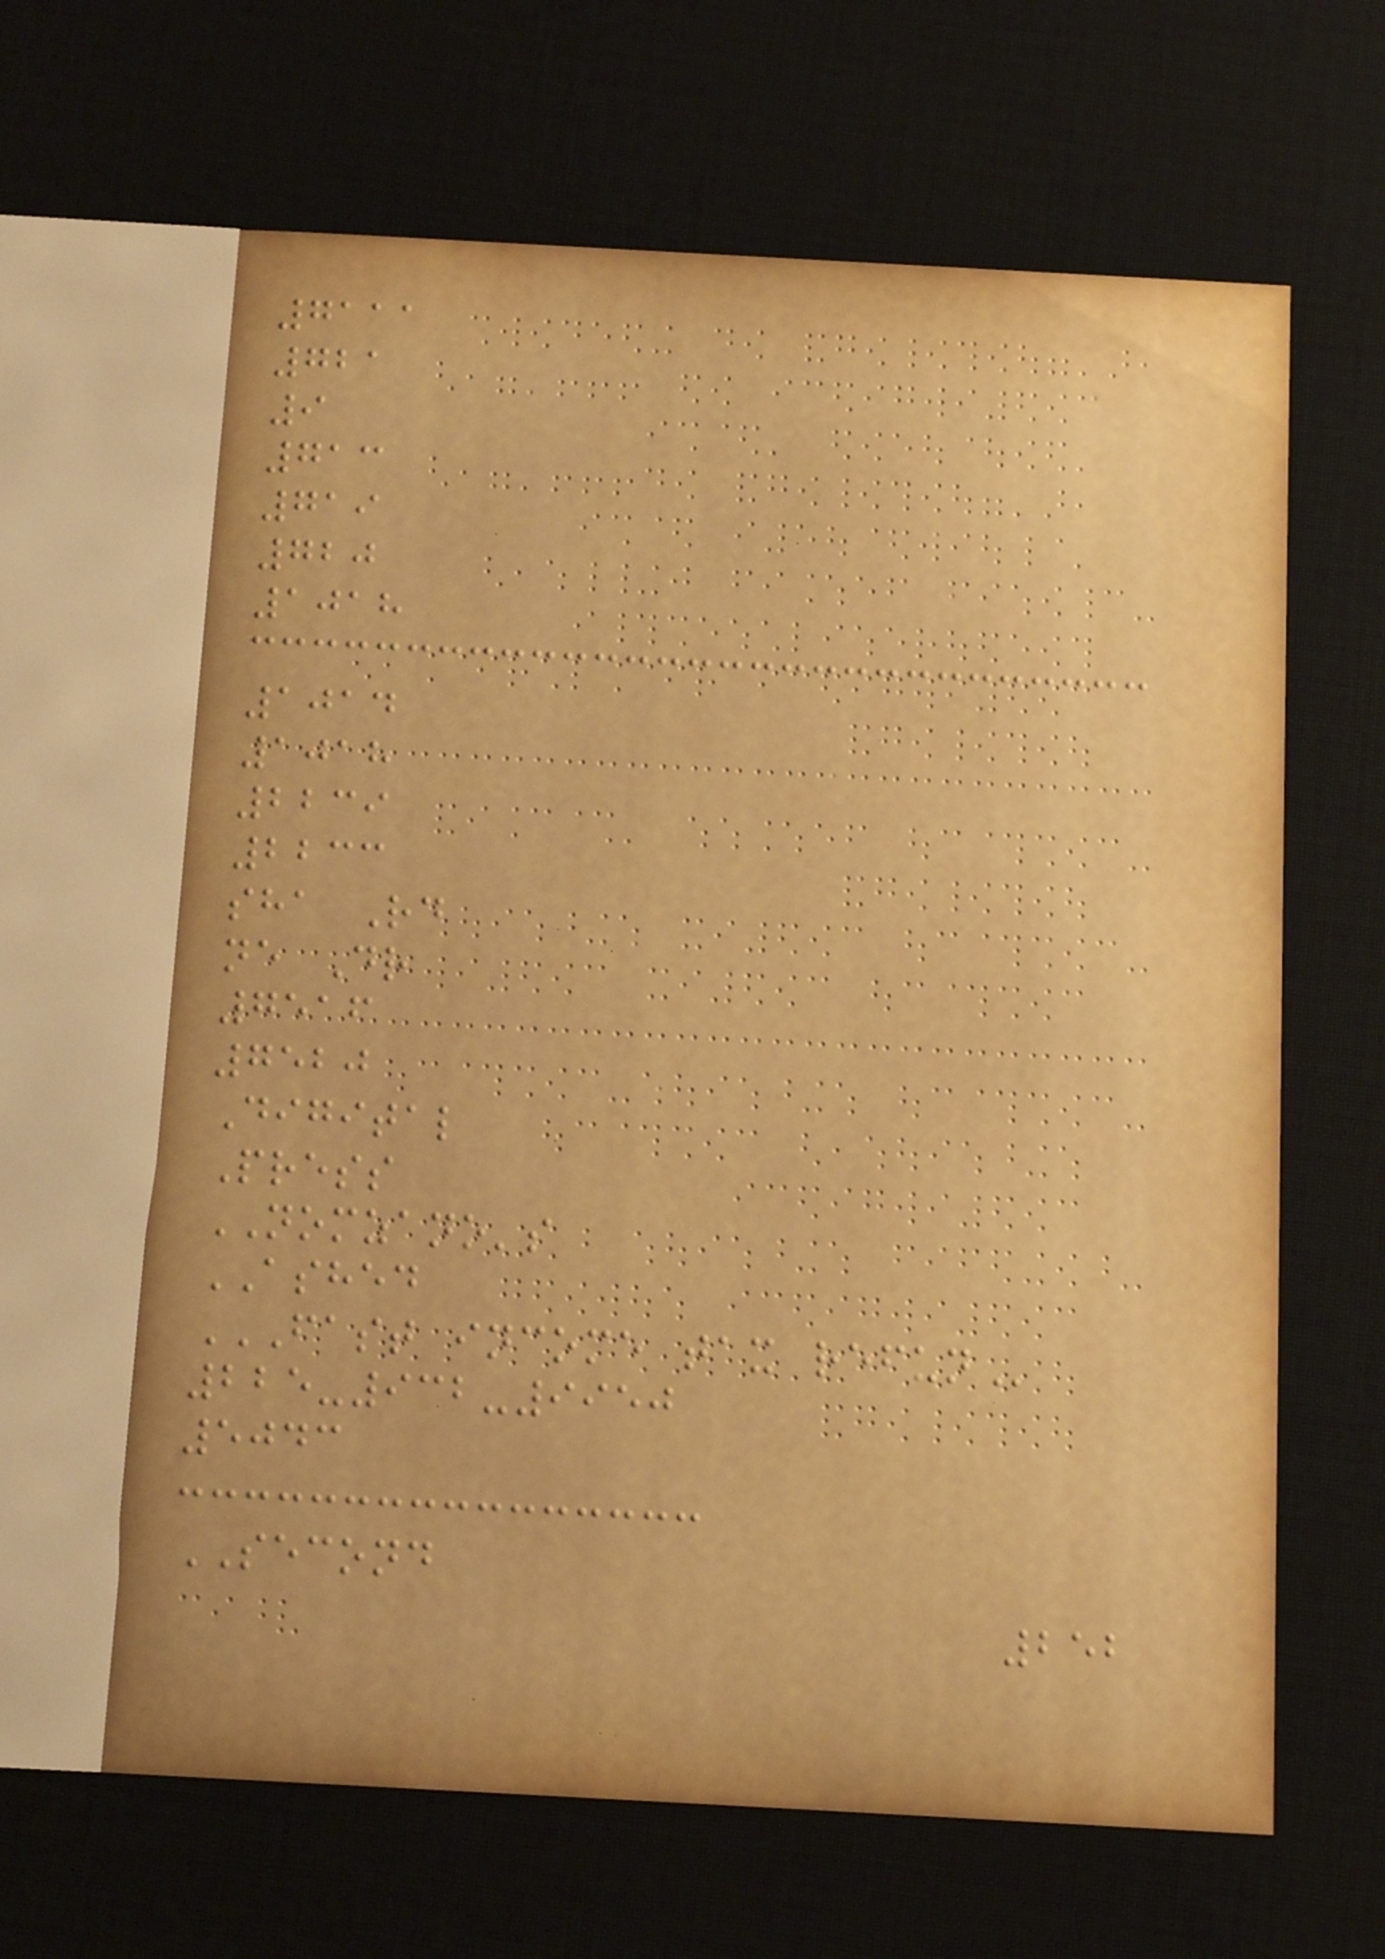7111
721
9
713
719
720
1018
1014
1018
2239
2233
sha Rd
ne Dr
7516
7520
Digital
Press
NOMZANO's
ASHED
FAST INCOME TAX REFUN
225-932-9950
5043
SECOND
252
